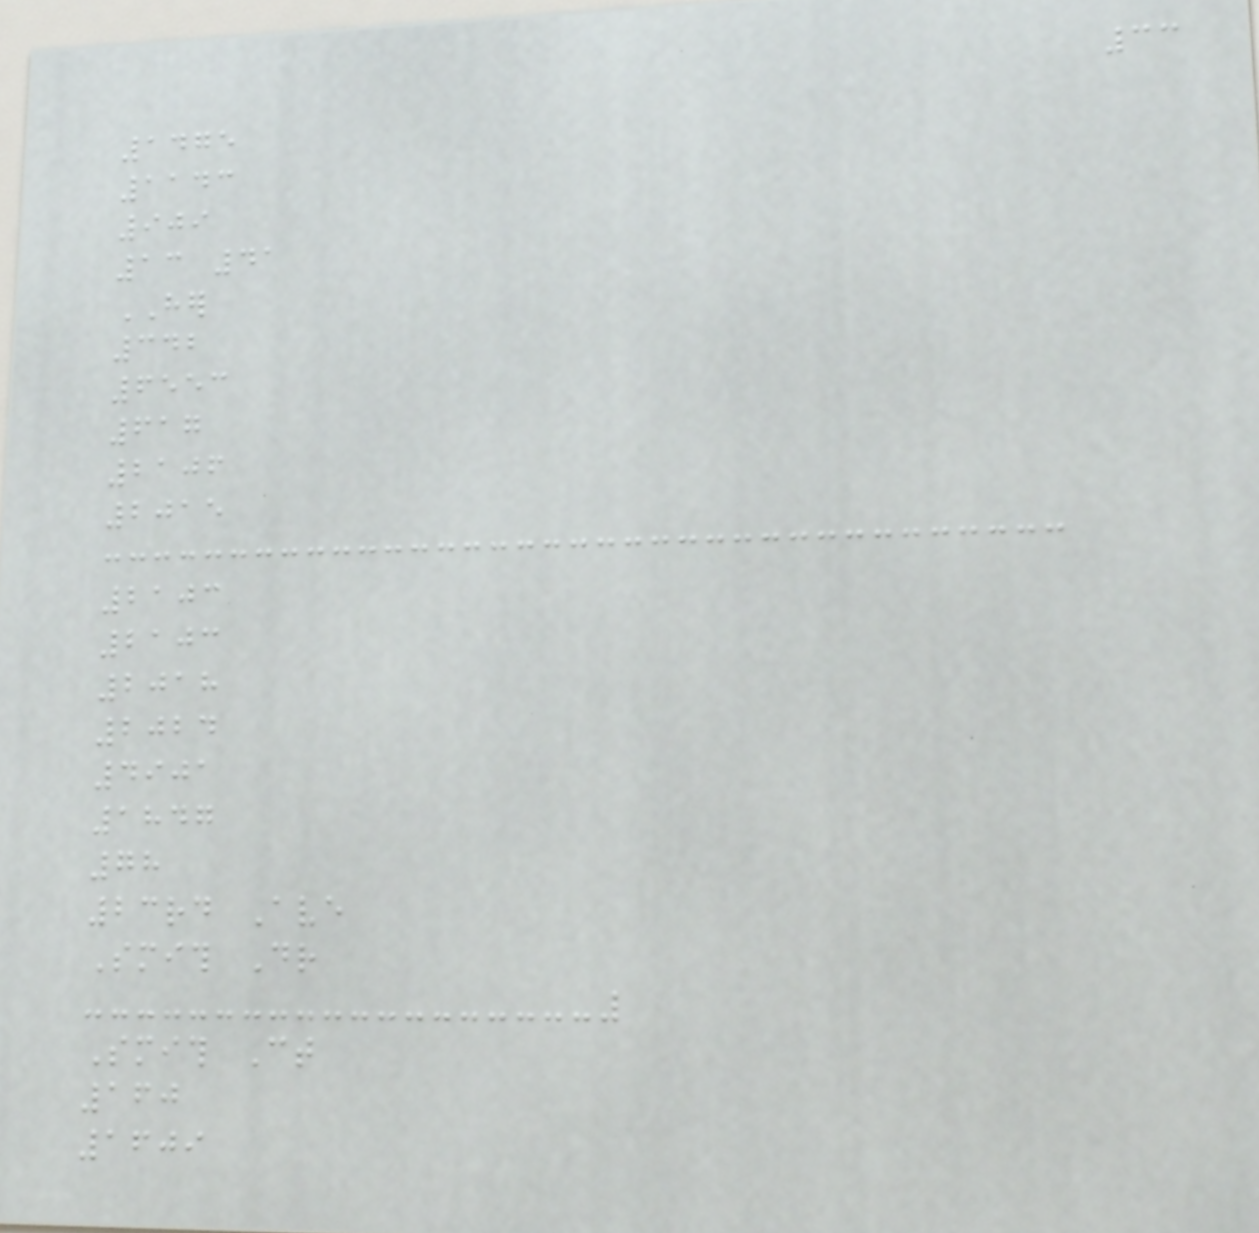33
1475
1143
909
13 41
HER
342
6553
617
2106
2015
2103
2103
2018
2024
4901
1847
78
23rd Ave
Smith Dr
Smith Ct
160
1609
